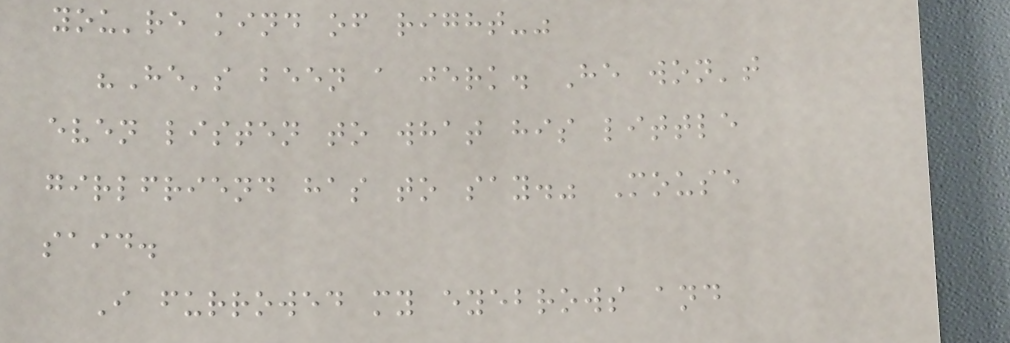you're kind of right-"
"He's been a jerk. He won't
even listen to what his little
girlfriend has to say." Mouse
said.
I furrowed my eyebrows and
